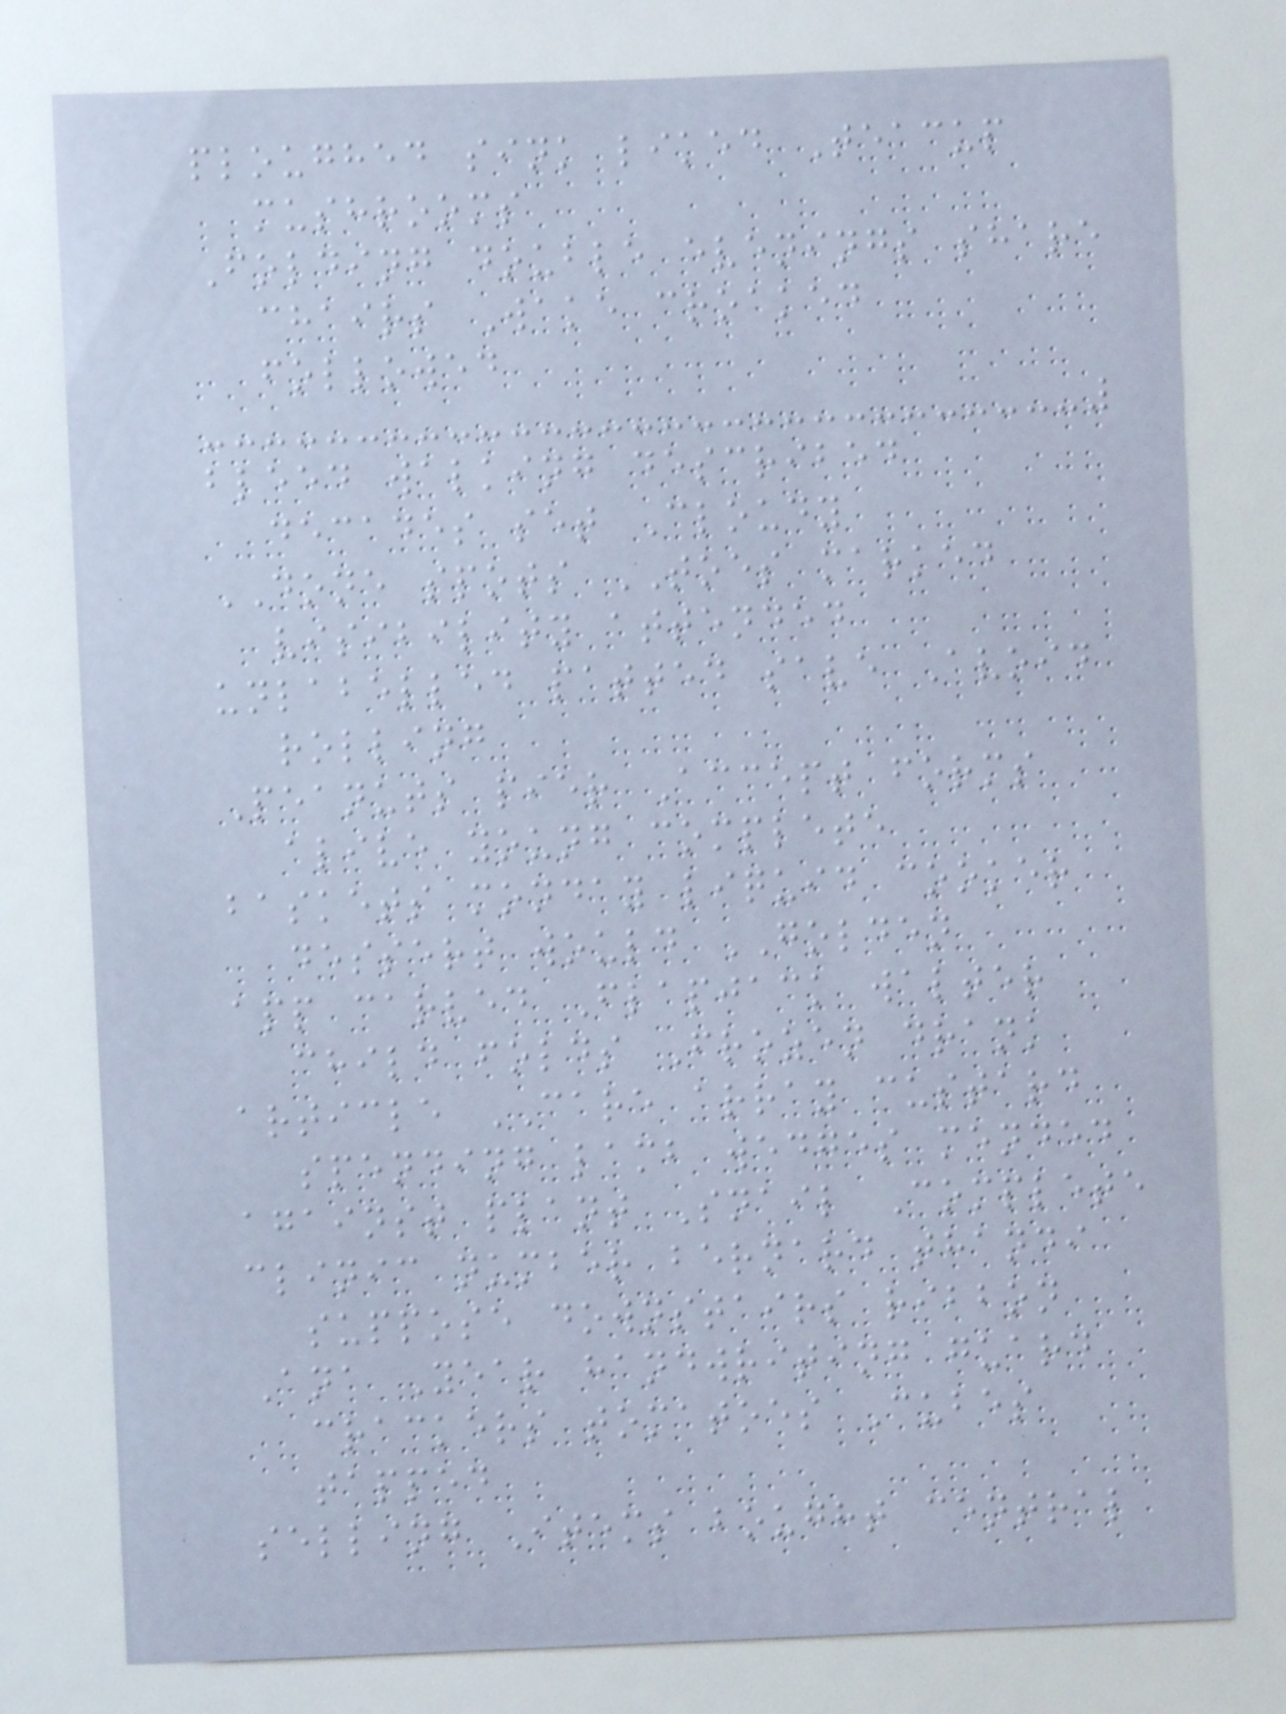ploughed sink liked Teacup
mushrooms
Folding double evenings share
chairs Wake croaked
followed
bleed walking described
decades set Cloudy
DONE spots TOES marked
visibility attended
unlabelled patted save Avoid
rolling
Peanuts pier Accept forms
alive young complete
baskets monday liquid cooker
dessert would GOLDEN
app carved Flapjack walter
child folds Frozen drank
article CARE array custard
spending lamb wedges mended
against plant Snail Complete
clinic number bernard thandi
suppose downstairs ribbon
Ana Year handwriting guard
crackers tomatoes Cubes
tapped
selling Items bought central
